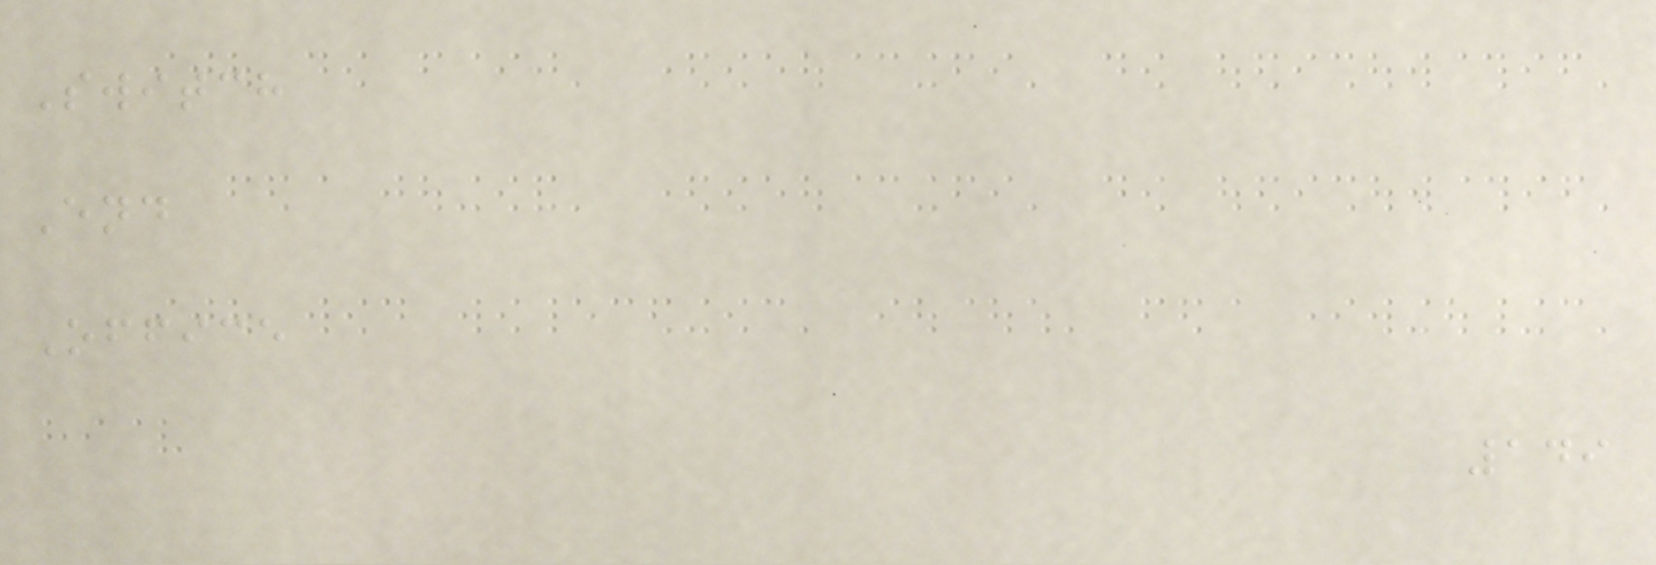Switch
End
Office
149
